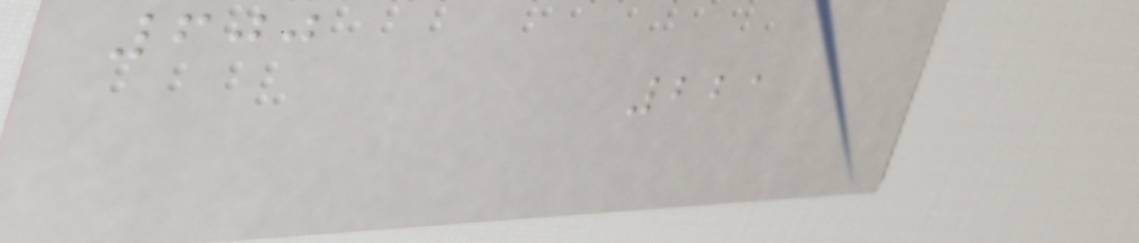600
221
